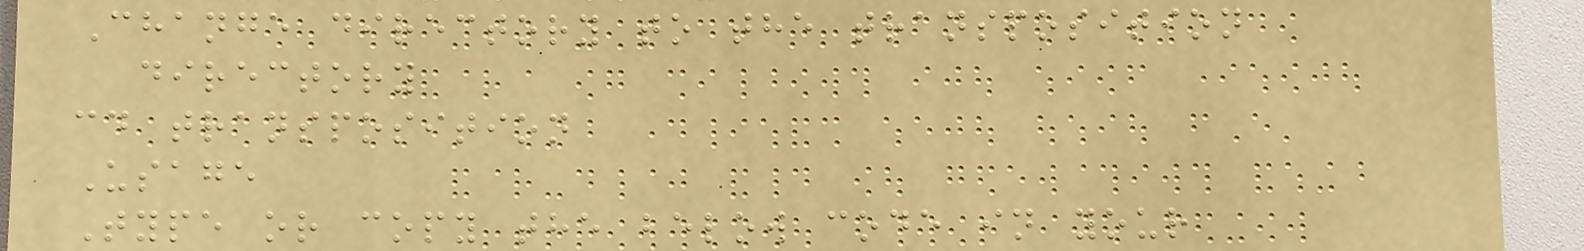Change directory to the transposition
directory
cd transposition
Usage
Type or copy the below code in your
